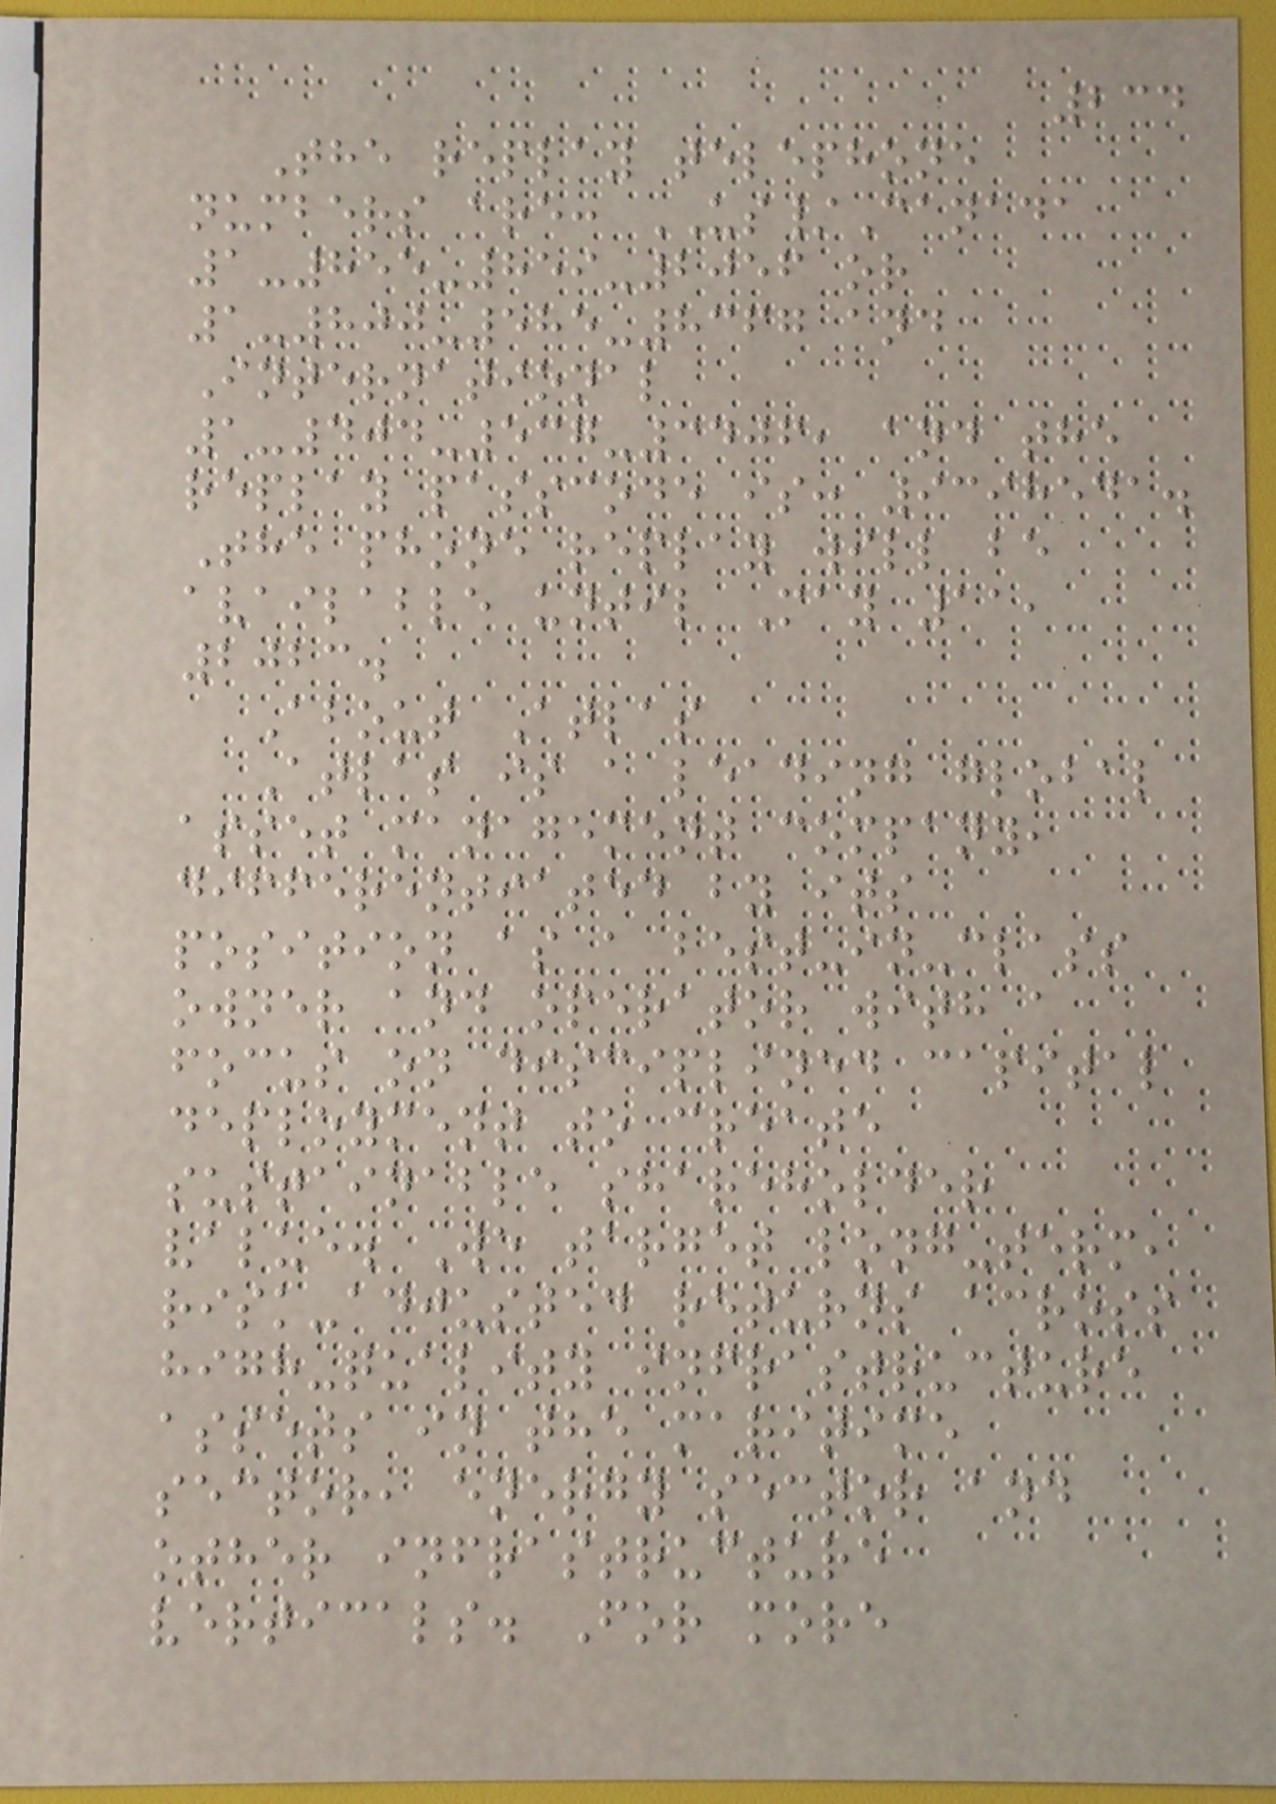234
The replay telephone
numbers are: US/Canada
1-855-859-2056 or
1-800-585-8367 and
International
1-404-537-3406, and the
replay passcode is: 9398541.
The phone replay will be
available until May 11,
2023.
About Atlas
Atlas is a leading global
asset management company,
differentiated by its
position as a best-in-class
owner and operator with a
focus on disciplined capital
deployment to create
sustainable shareholder
value. We target long-term,
risk-adjusted returns across
high-quality infrastructure
assets in the maritime
sector, energy sector and
other infrastructure
verticals. For more
